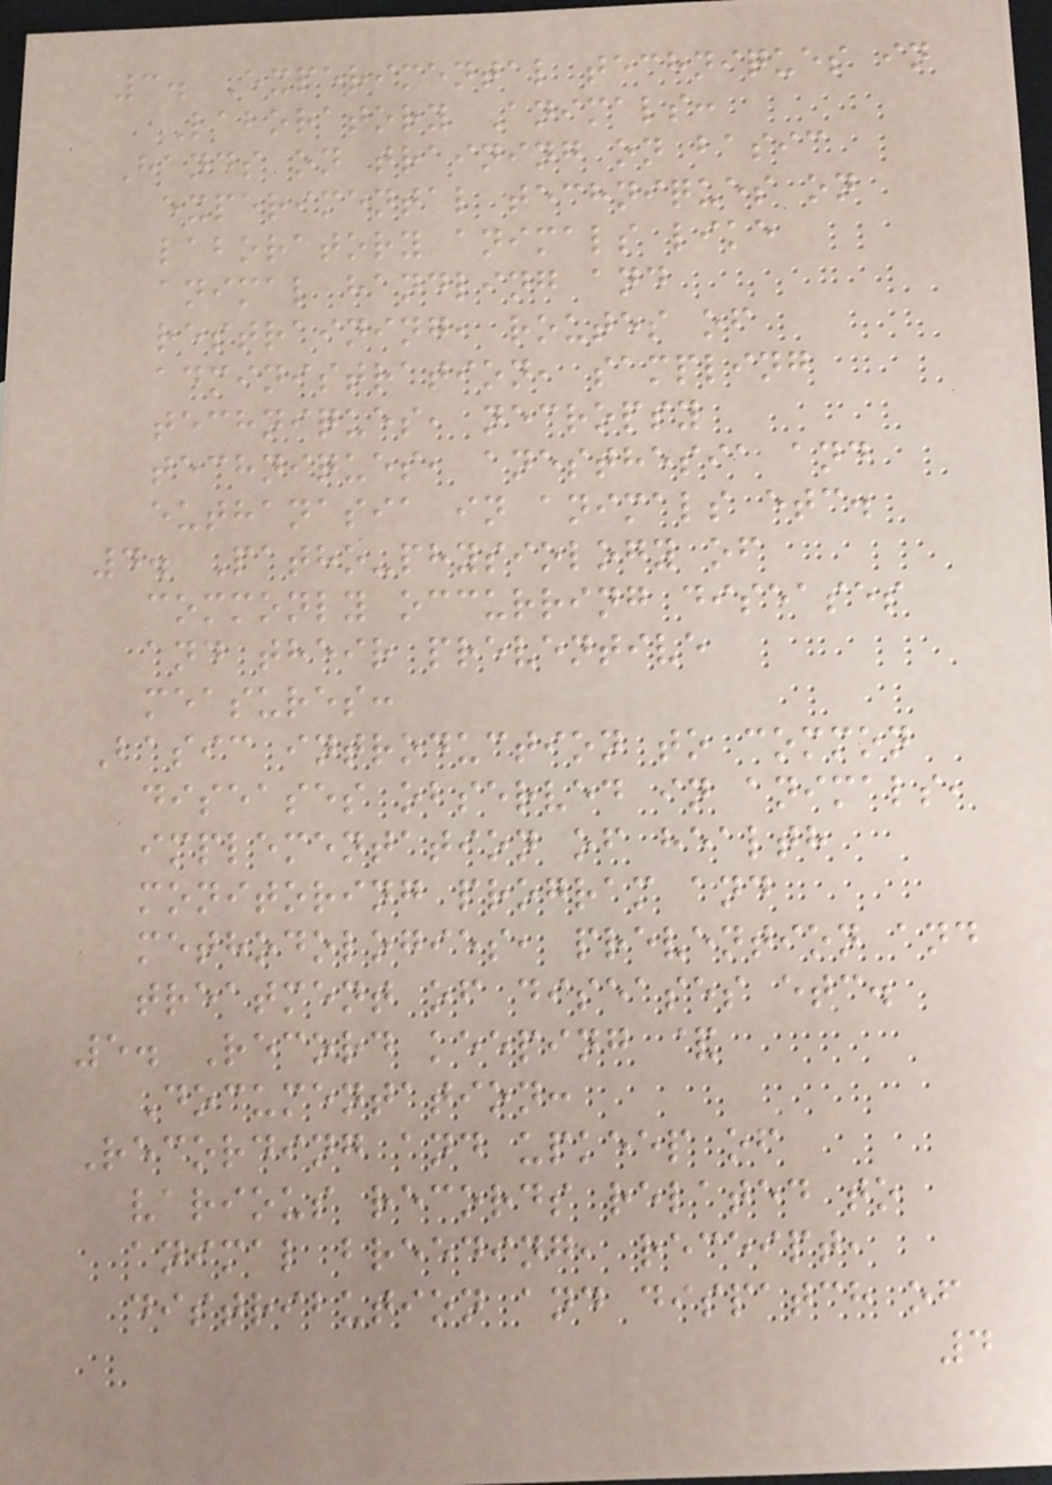3. Experimental techniques in
Laboratory Animals:
Hands on training on basic
experimental techniques on
laboratory animals like
animal handling and
restraining, routes of
administration, sampling
techniques, necropsy
techniques, anesthesia and
euthanasia in animals etc.
4. Patho-physiology of
commonly occurring diseases
and their preventive
measures:
Basic introduction to common
diseases observed in animals,
implementation of health
monitoring program and
methodologies, prevention and
treatment of diseases etc.
5. Record keeping &
Documentation:
Recording and upkeep of
various records related to
animal breeding, receipt,
distribution and dispatch of
4
